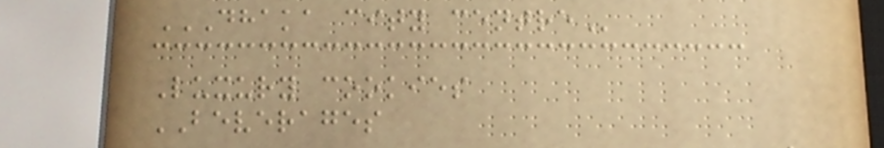DHAKA CITY CENTRE
Luxury cookies
BEVERAGES
